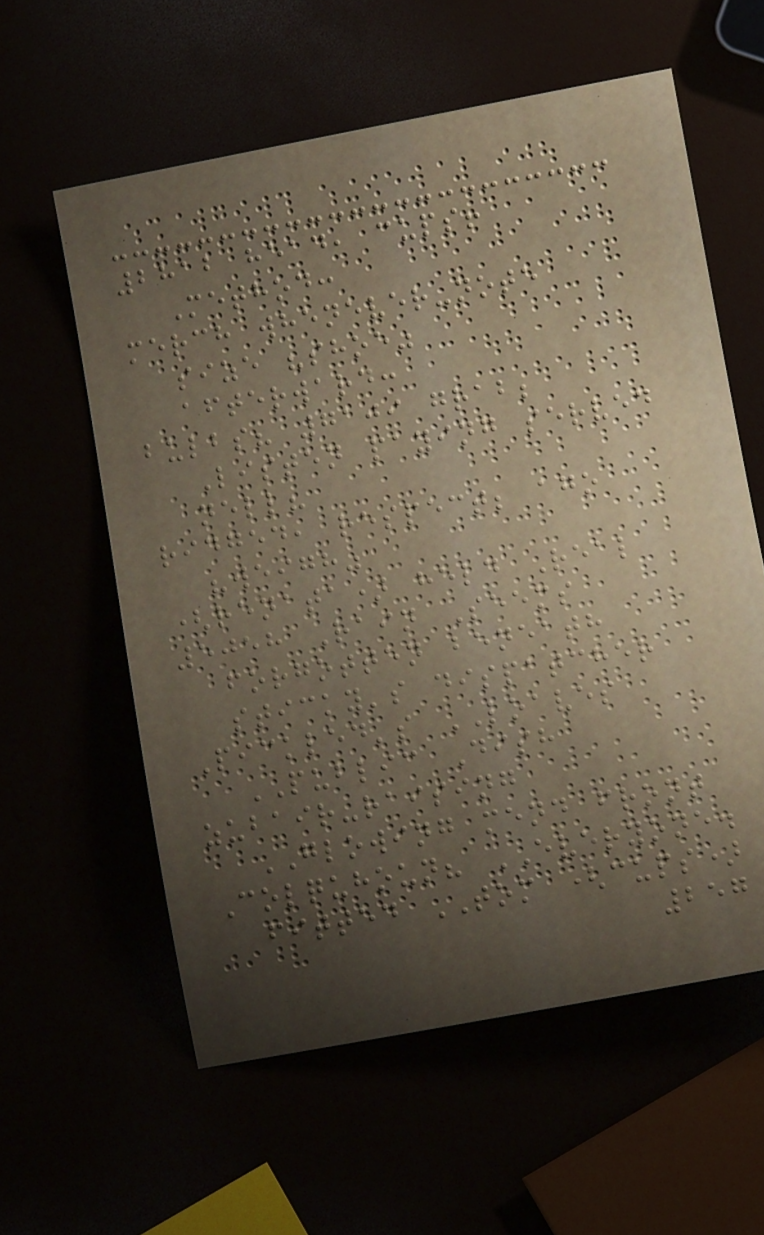2812 head, cups!
Method:
merch whenever-note
size "shoe"
afterward:
bulbs? 7109 grab;
Listen paying served
nell?
ridged, respect; ago
"weigh"
(renata) held Real
5058 Rain Seems
forgotten beneath
sticky's dispatcher
Pickled's LOAVES
PUBLIC Dish
zubair-raising
GLOWING mend front
Colquhoun? EVERYONE.
fitted TOM (cups)
257
